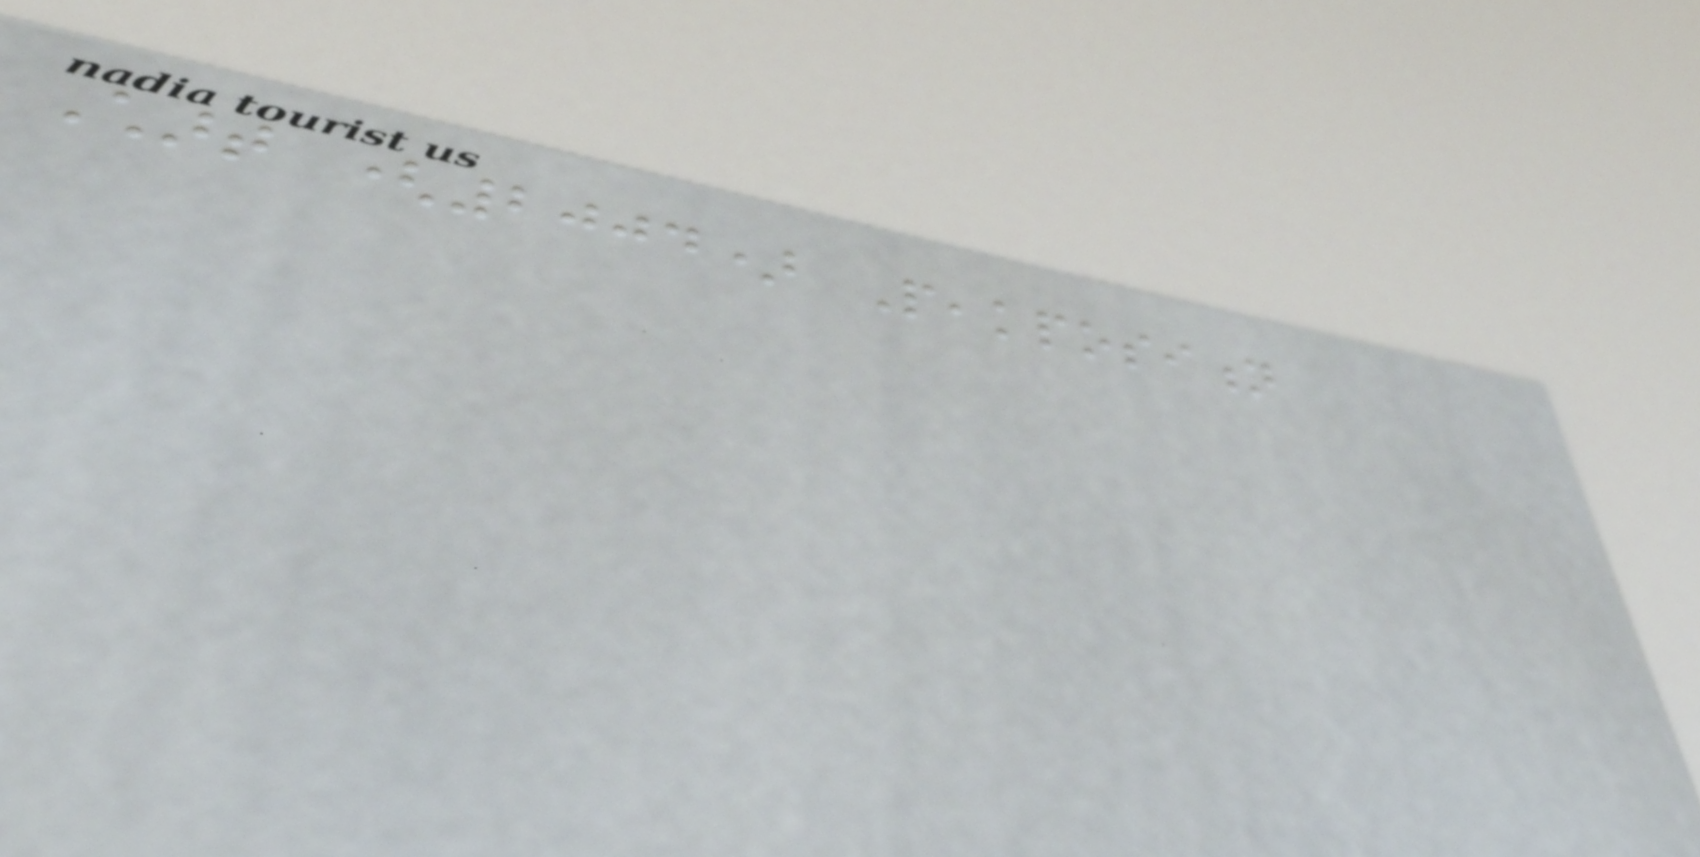Chart (2004) Peakposition
